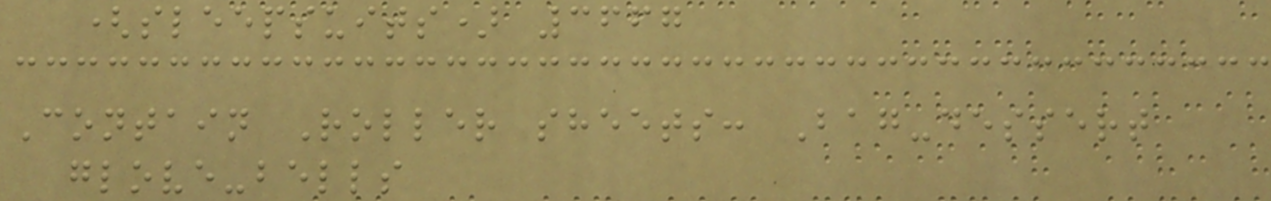(sleepsuits) 3667
Contain Roller sheets: Bag-dessert
glove-bells
